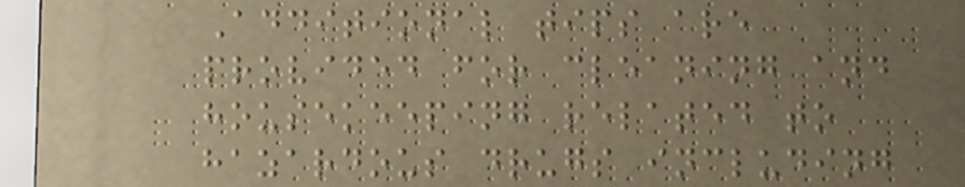Additional tips are
provided for cleaning and
housekeeping related to
hazardous drugs including
